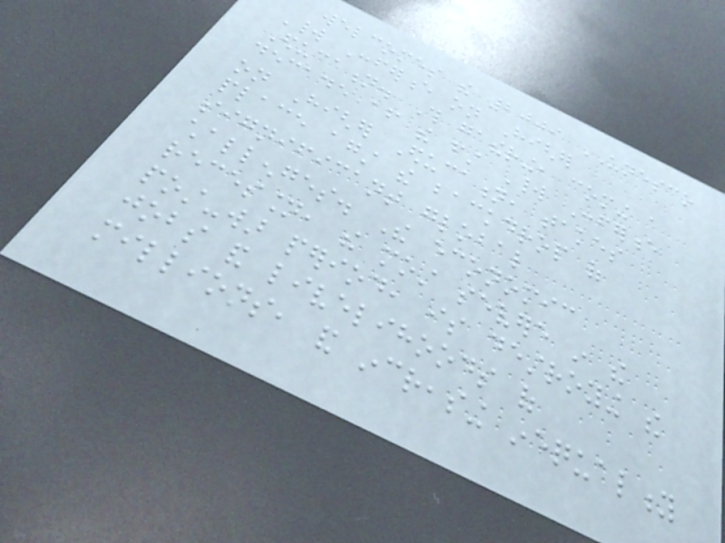welcomes the 2009 UNESCO
World Conference on Higher
Education. This gathering, coming a
decade after the first World Conference
on Higher Education, takes
place against the backdrop of
significant global
challenges. The economic
recession, the most severe in the
post-war period, is destroying the
jobs and livelihoods of
millions, and increasing inequality
